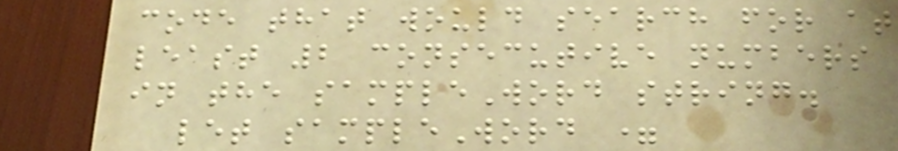code that would search for at
least 2 consecutive numbers
in the sampleWord string.
let sampleWord =
